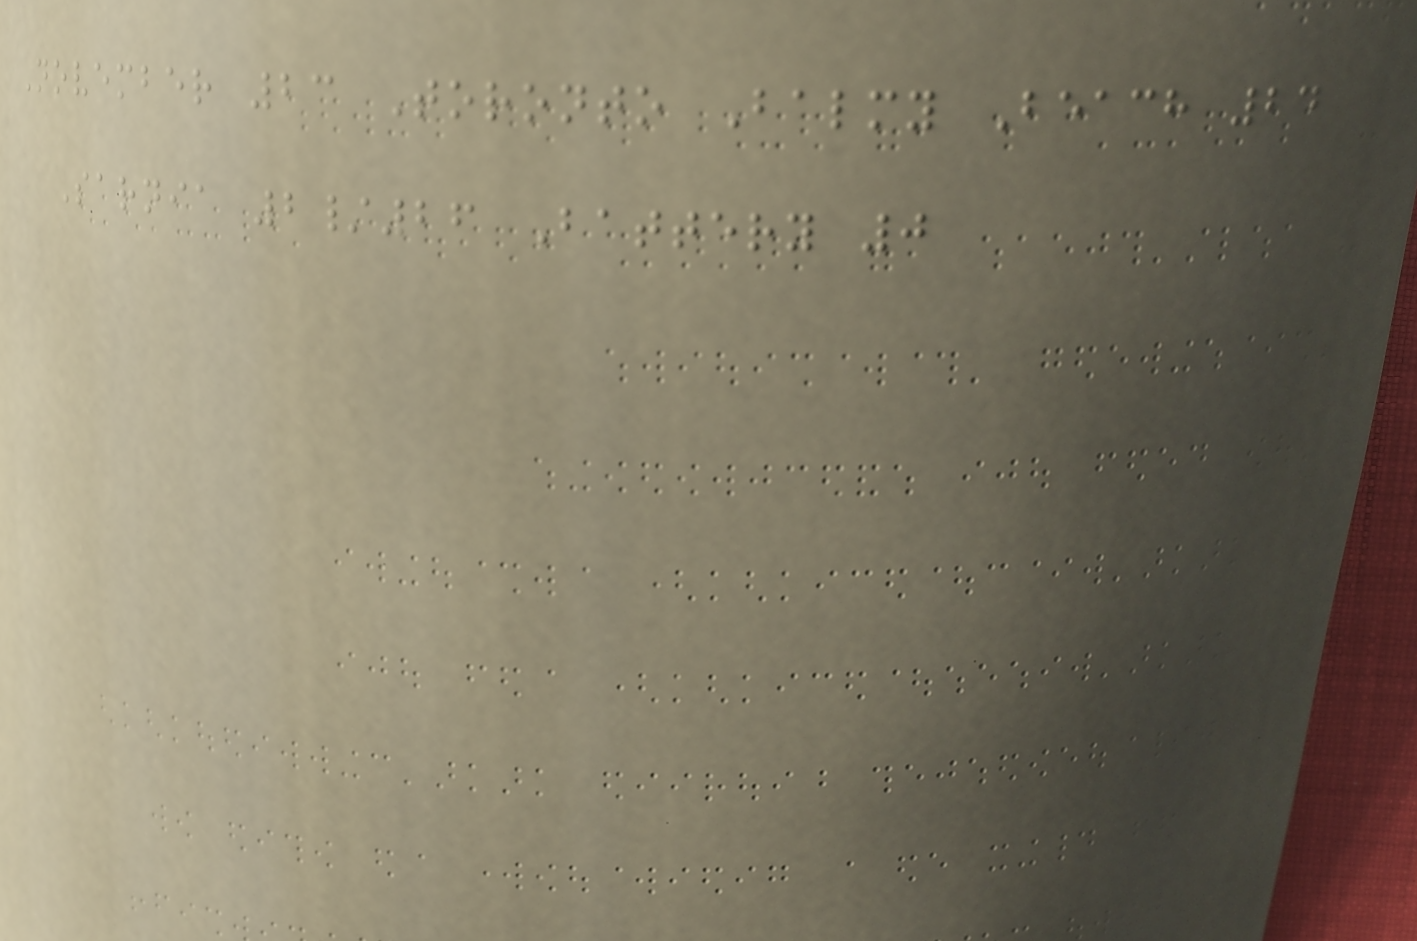November 23 Toronto Balmy Beach 24
Sarnia 2/26 Battery 0
